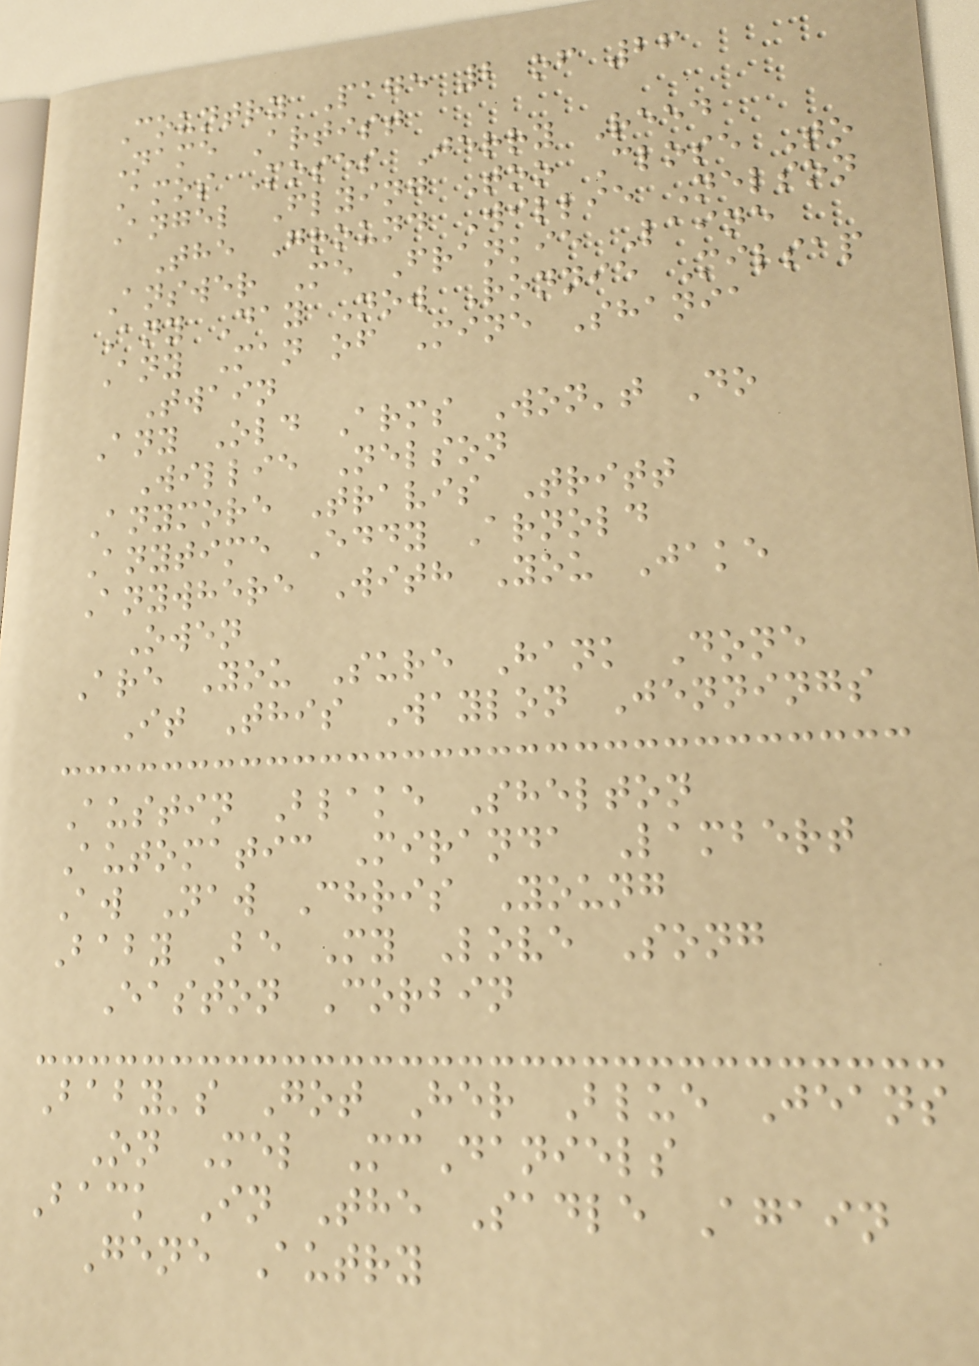Country Page 2 of 26
Name Artist
Amos Moses Jerry Reed
Angel Flying Too Close To
The Ground Willie Nelson
Answer Me Frankie Laine
Any Day Now Ronnie Milsap
Any Man of Mine Shania
Twain
Any Old Arms Won't Do
Willie Nelson
Anymore Travis Tritt
Anytime Eddy Arnold
Anywhere With You Jake
Owen
Are You Sure Hank Done
It This Waylon Jennings
Austin Blake Shelton
Automatic Miranda Lambert
Aw Naw Chris Young
Baby Be My Love Song
Easton Corbin
Baby's Got Her Blue Jeans
On Mel McDaniels
Back In The Sadle Again
Gene Autry
